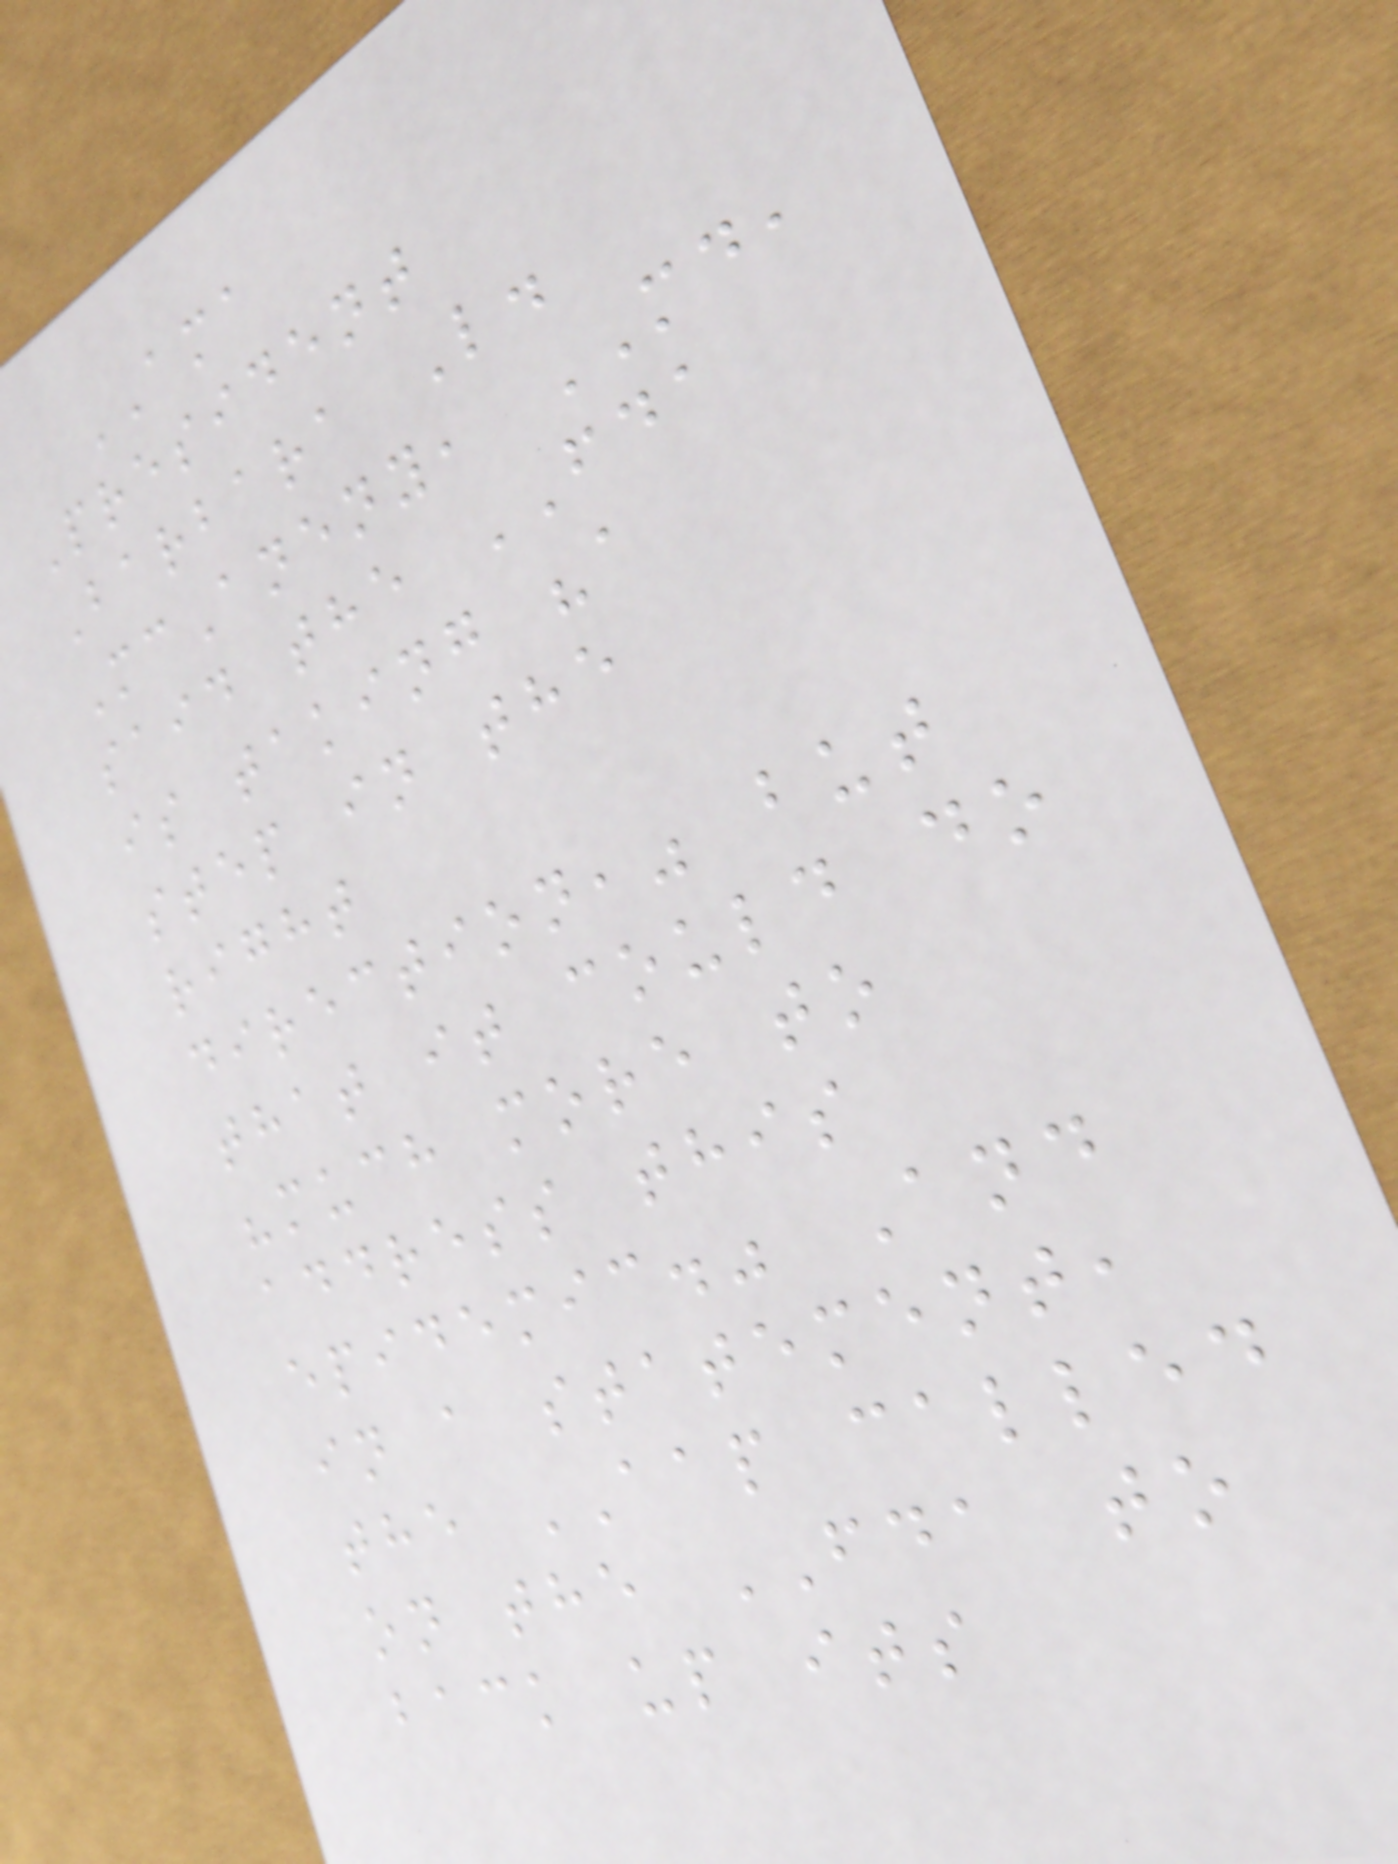AMA
President
Barbara L.
McAneny, MD,
said the FDA
is taking "a
step in the
right
direction," but
that it could do
"much more to
address this
epidemic." And
in a statement,
the AAP called
on the FDA to
back up its
